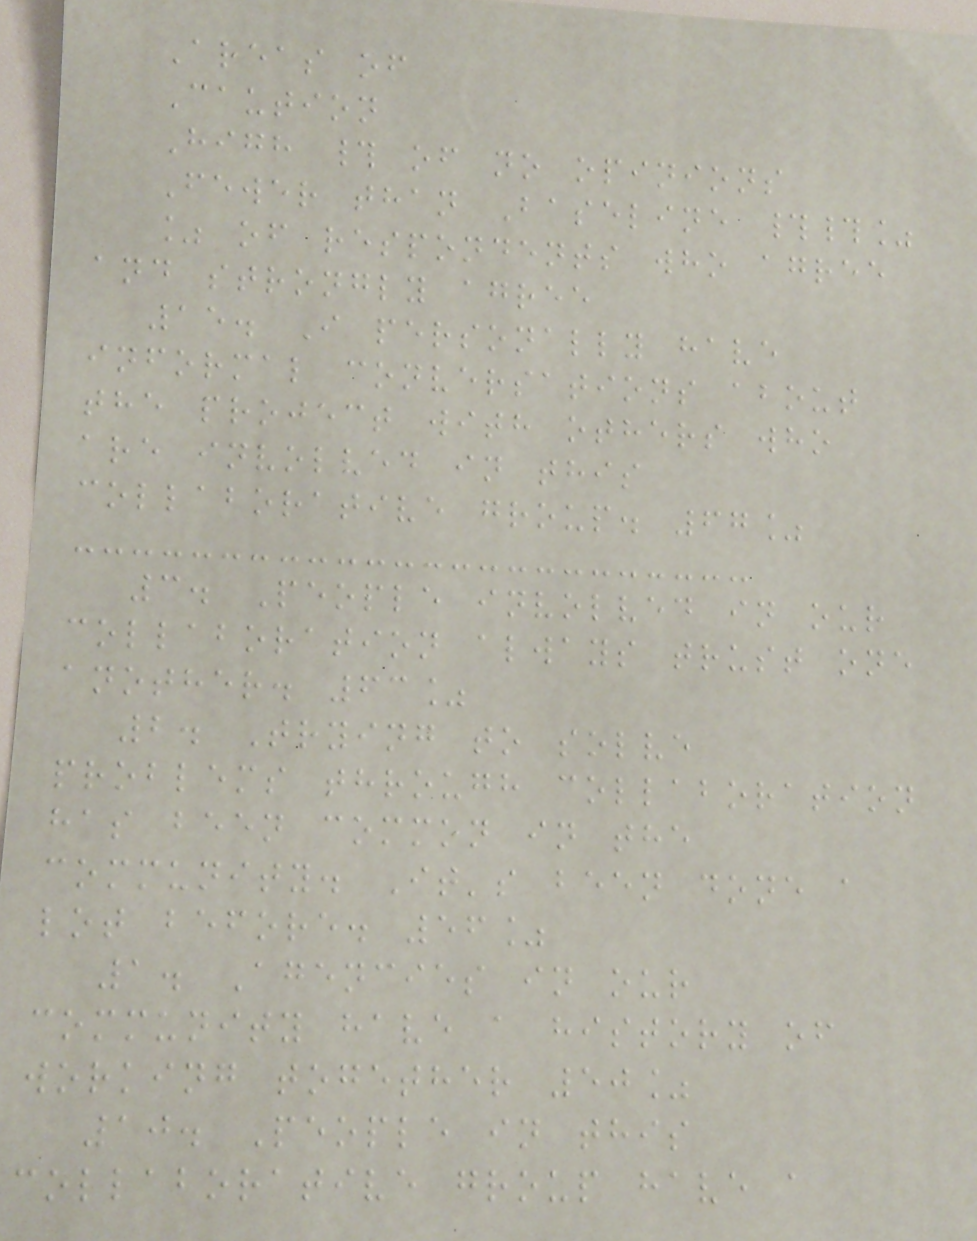Areas of
Caution
High # of no opinions
Fewer than Baseline ##%
% of respondents who agree
and strongly agree
15. I personally have
informal conversations about
the project with others who
are involved in this
collaborative group. 67%
3. People involved in our
collaboration always trust one
another. 63%
2. Trying to solve
problems through collaboration
has been common in the
community. It's been done a
lot before. 56%
1. Agencies in our
community have a history of
working together 50%
10. People in this
collaborative group have a
